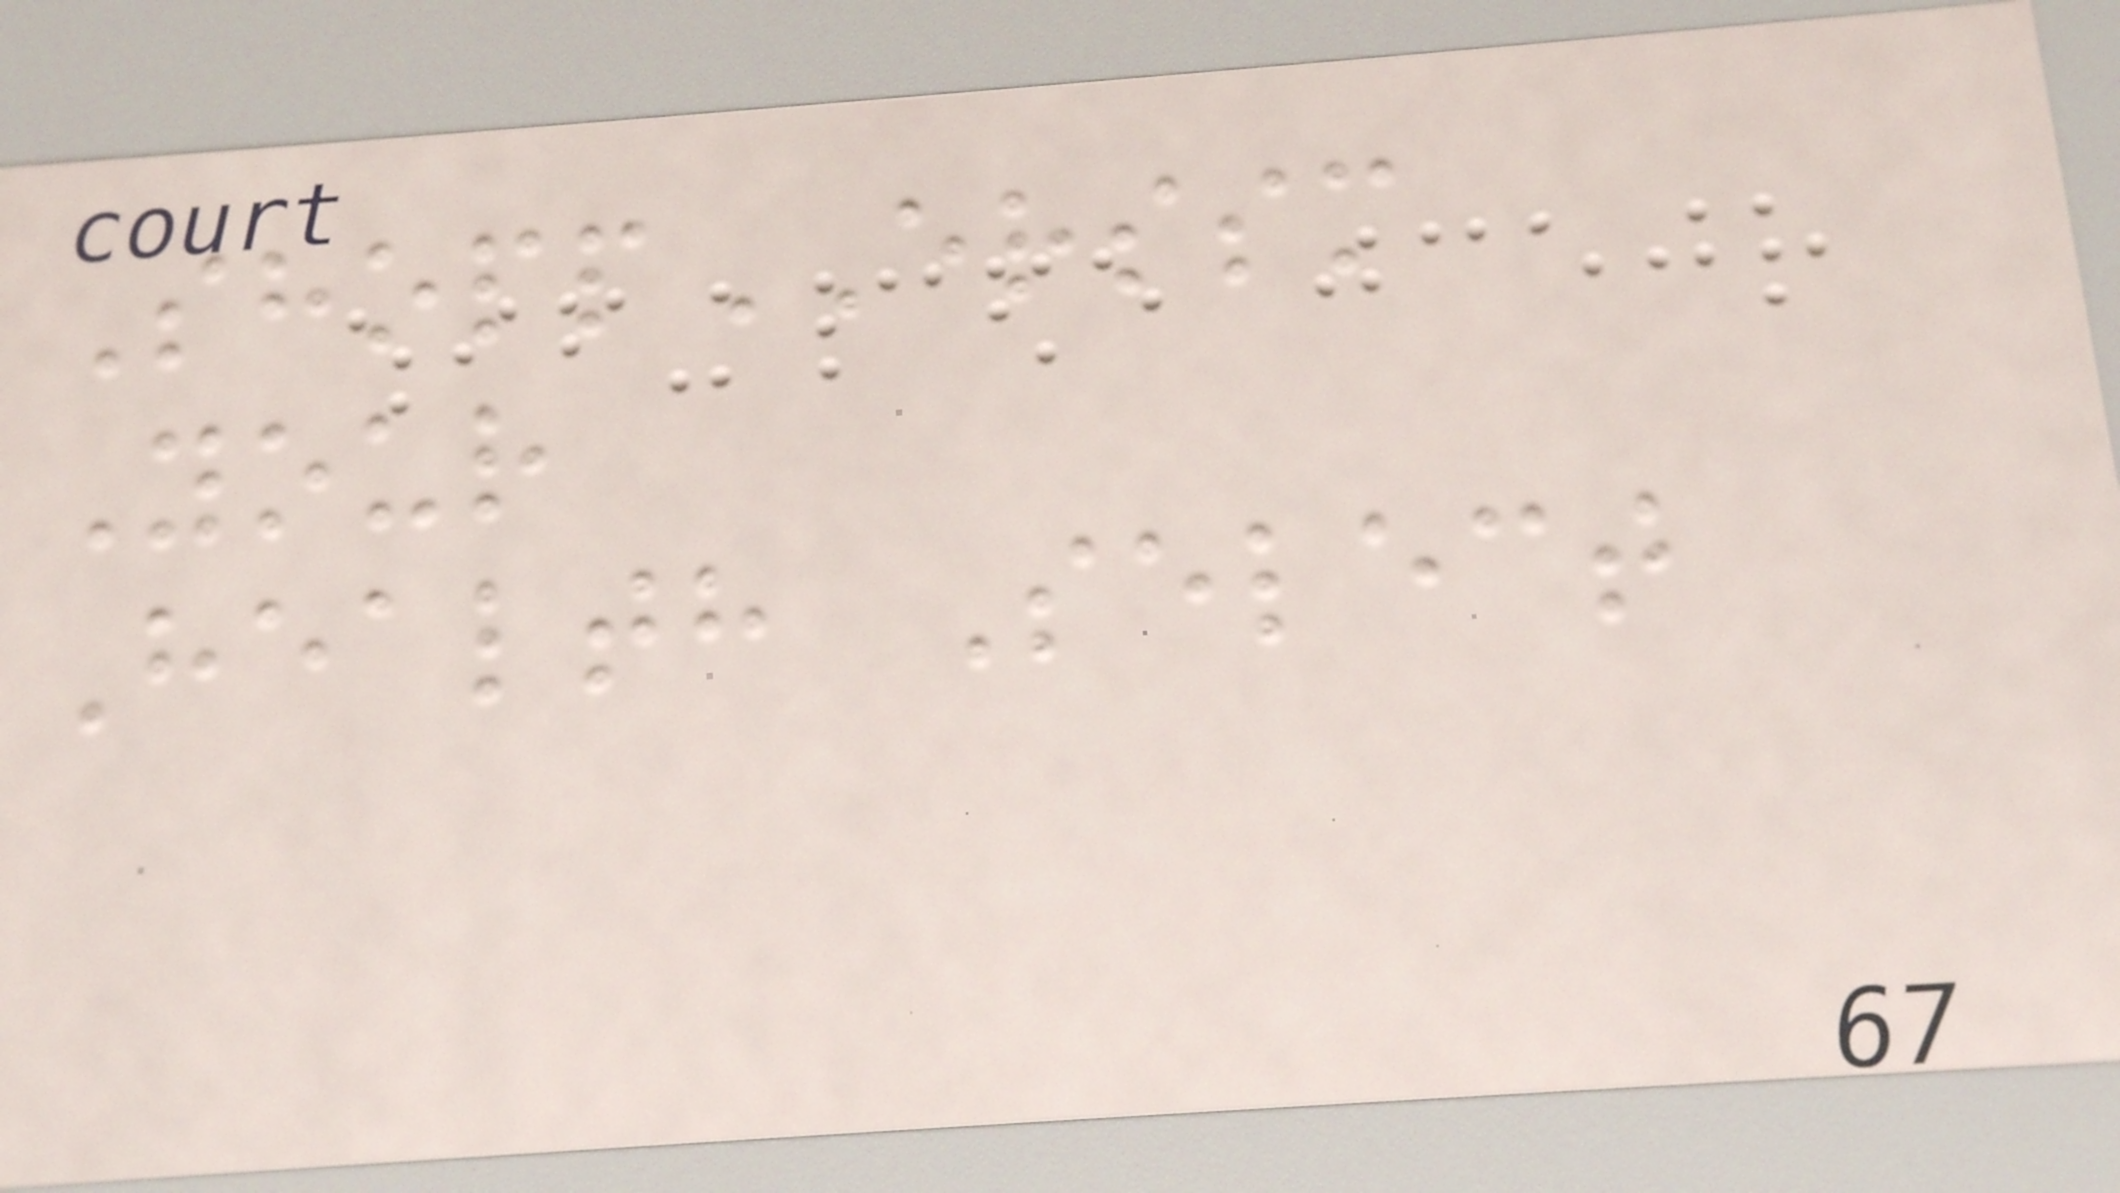ShoppERSSM
Your
Health Select
